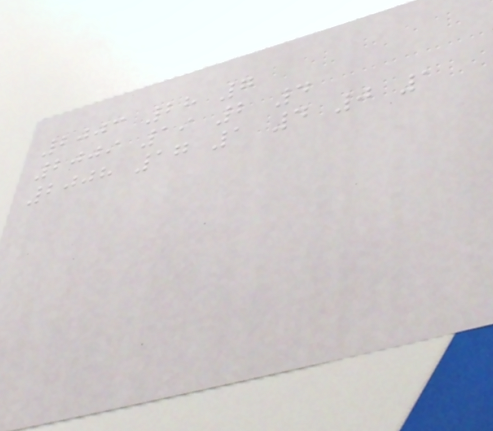2003 28 7
2009 19 2 4
2008 17 1 4 0 1
